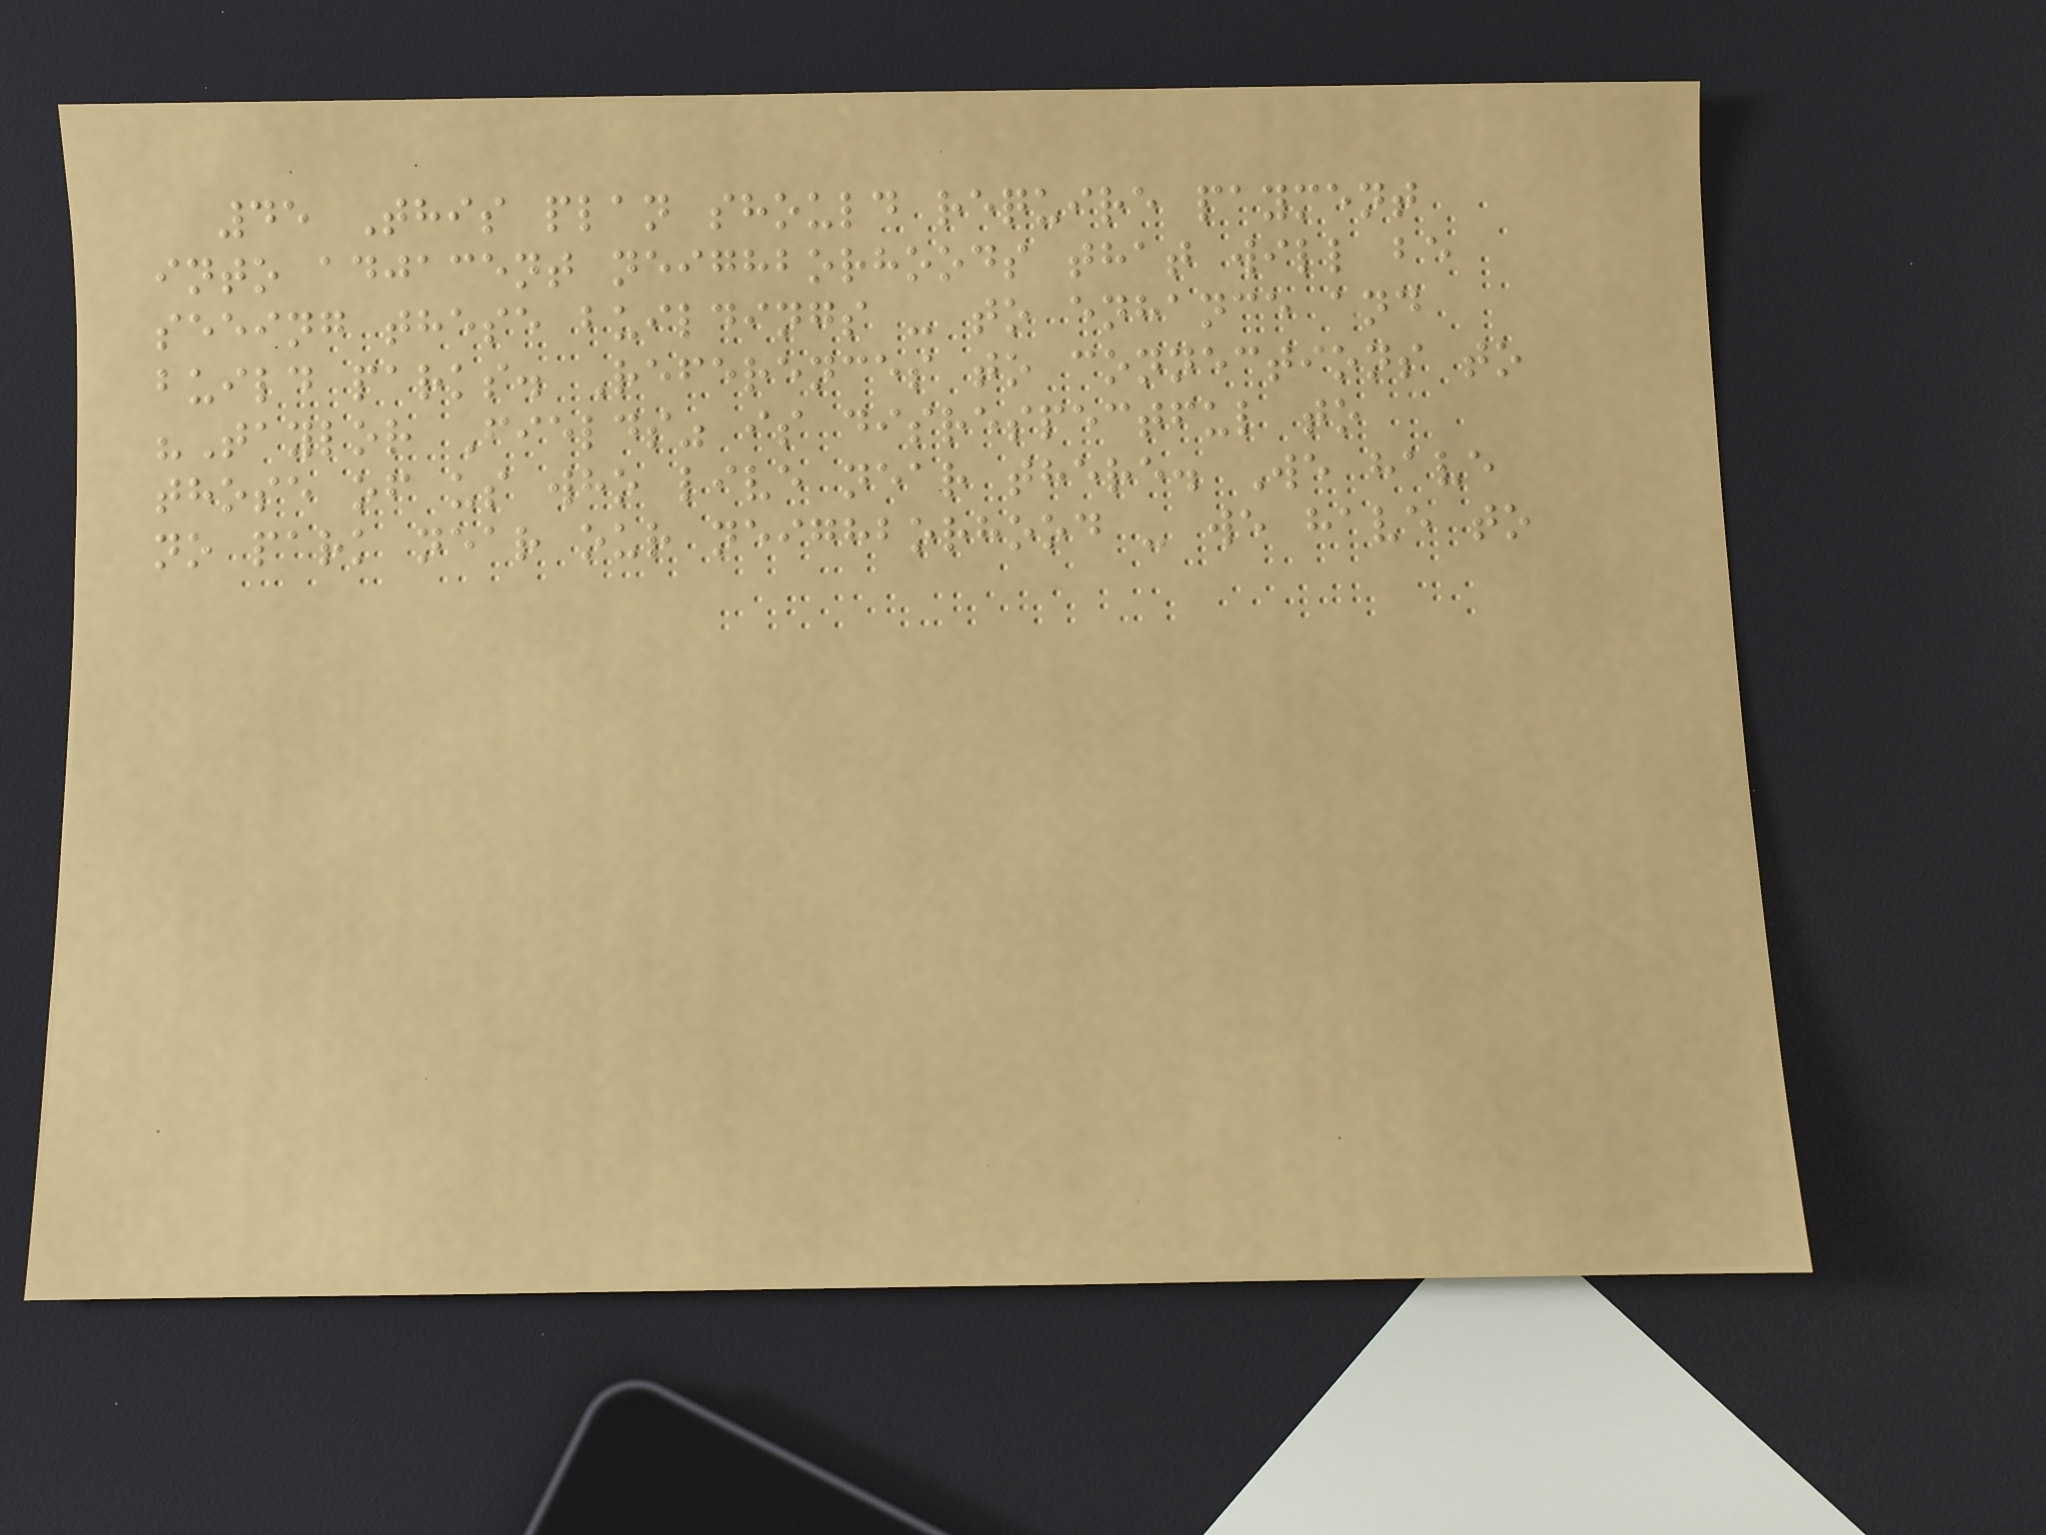45 This plan should require payment
into adjacent neighborhoods that will be
seeing these buildings - to enhance and
build parks. References to connections to
"Taylor Fields" is disrespectful to
those of us who live near there. We have
no park near our neighborhood - we have to
